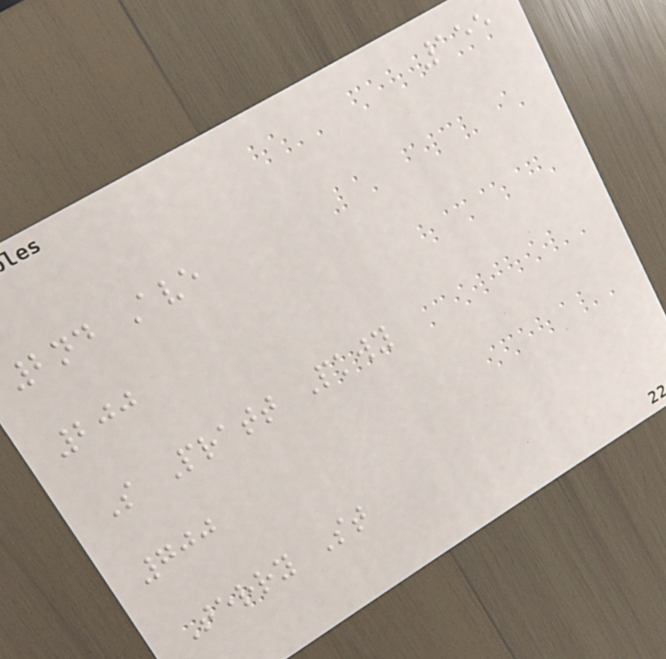155
2nd Ave
200
S Pratt Pkwy
700
Terry St
